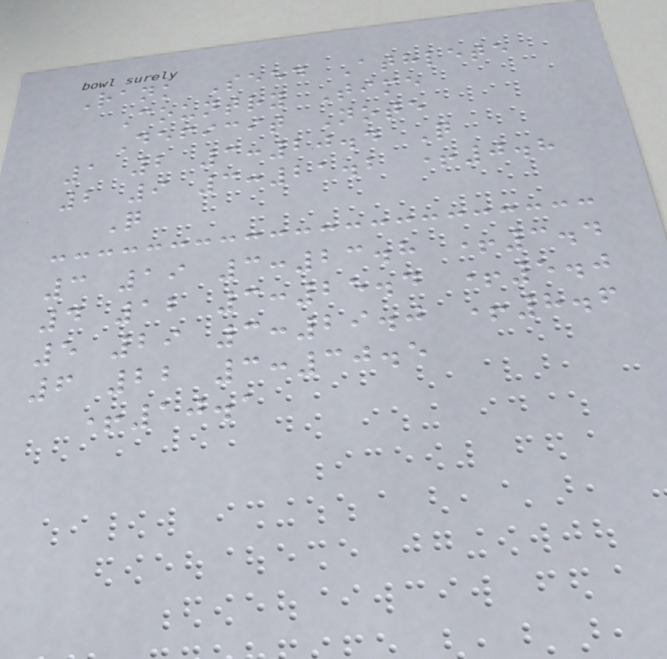Rank Seed Athlete
Country Time
Deficit Note
1 2 3:20.4 Q
2 9 3:21.2 +0.8
Q
3 19 3:23.8 +3.4
4 12 3:25.4 +5.0
5 29 3:29.0 +8.6
6 22 3:30.5
+10.1
